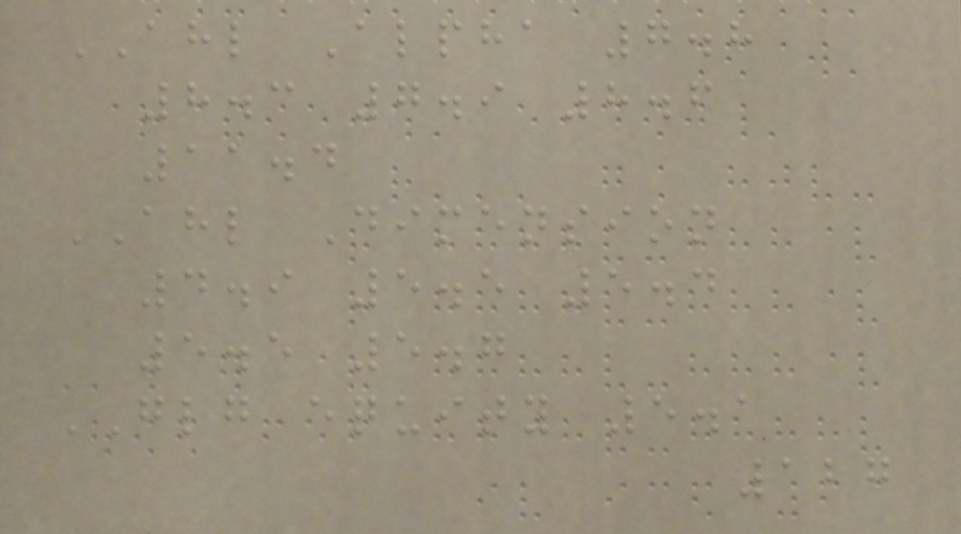AHL Alpha 7.8
8.3 7.9 8.6
11.4
AHL Dimension
4.9 5.5 5.4
5.5 5.7
GLG equity 5.1
127
